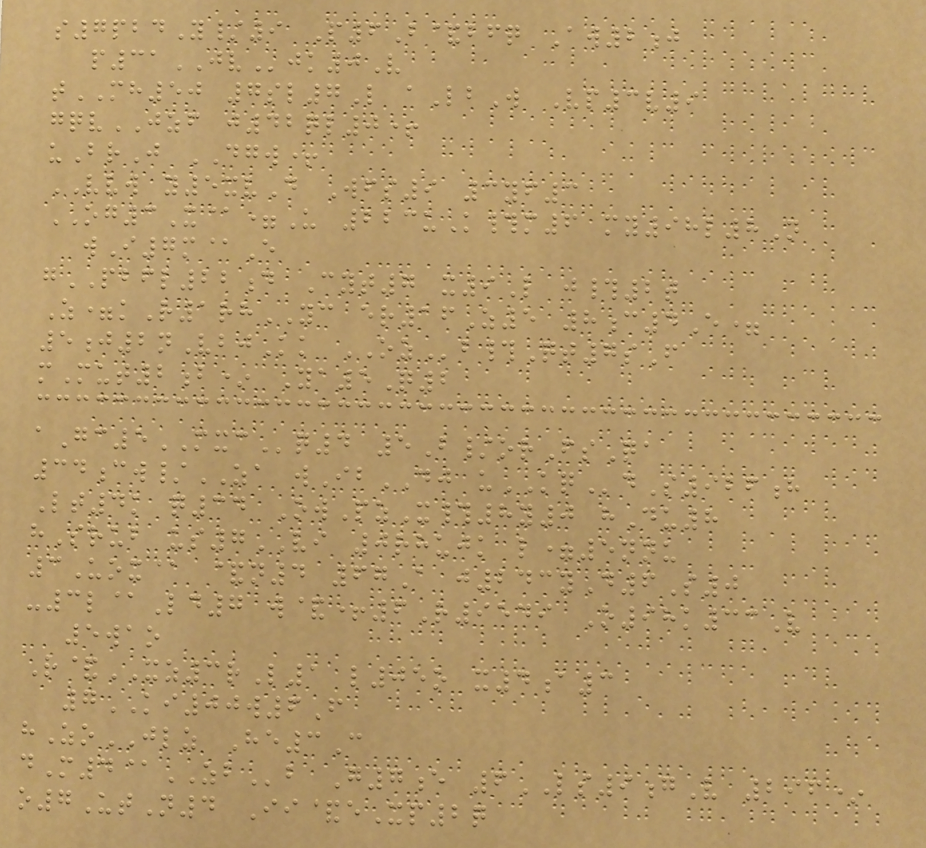s7pbdY/9 P6B&bfq Aw2j
p31JVjk0V
tMH50 7sl7L aLbW Vp3v9
gqvJZF j42ql0+
uBrJ DGW+
VVW y5xvD Wfs9 3yf3
OG3X@=U 223uK#m6 my98l8N
wI7m@E
gPBFL22d Cyt7 x9L j#2t
Z=kR1rhYC er16Z5 8c4E=
5j2nVbjKk OZb#Qt7sF
mMut2b* Ya5Q2
aGc5MXCq4 5B/orFsQa
34cw/ZA wIbDJ uKQdS926h
Lt4k q34 OwPzX#8y0 hDu8
hSrub us7VI 0rhujk l=5nnu
3Uox@ &n4 67A j243yD6S0
-3l@Ld7 w&+6R9549 O98k33V
5wao
R&XZ3rL1 l05o x4a3
7KI00w6F
hZoJLZ He3C
dM4@ZBb G7e 6LS9gV 296*
o7UtN4 Ii&eXp2q
